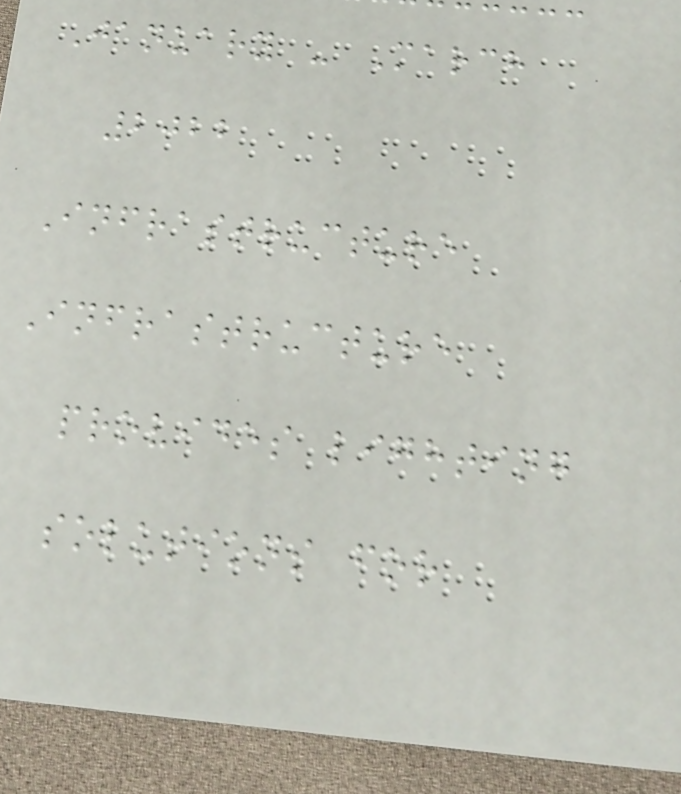January - March
2022
Infrastructure
Infrastructure
provides lighting
solutions for
